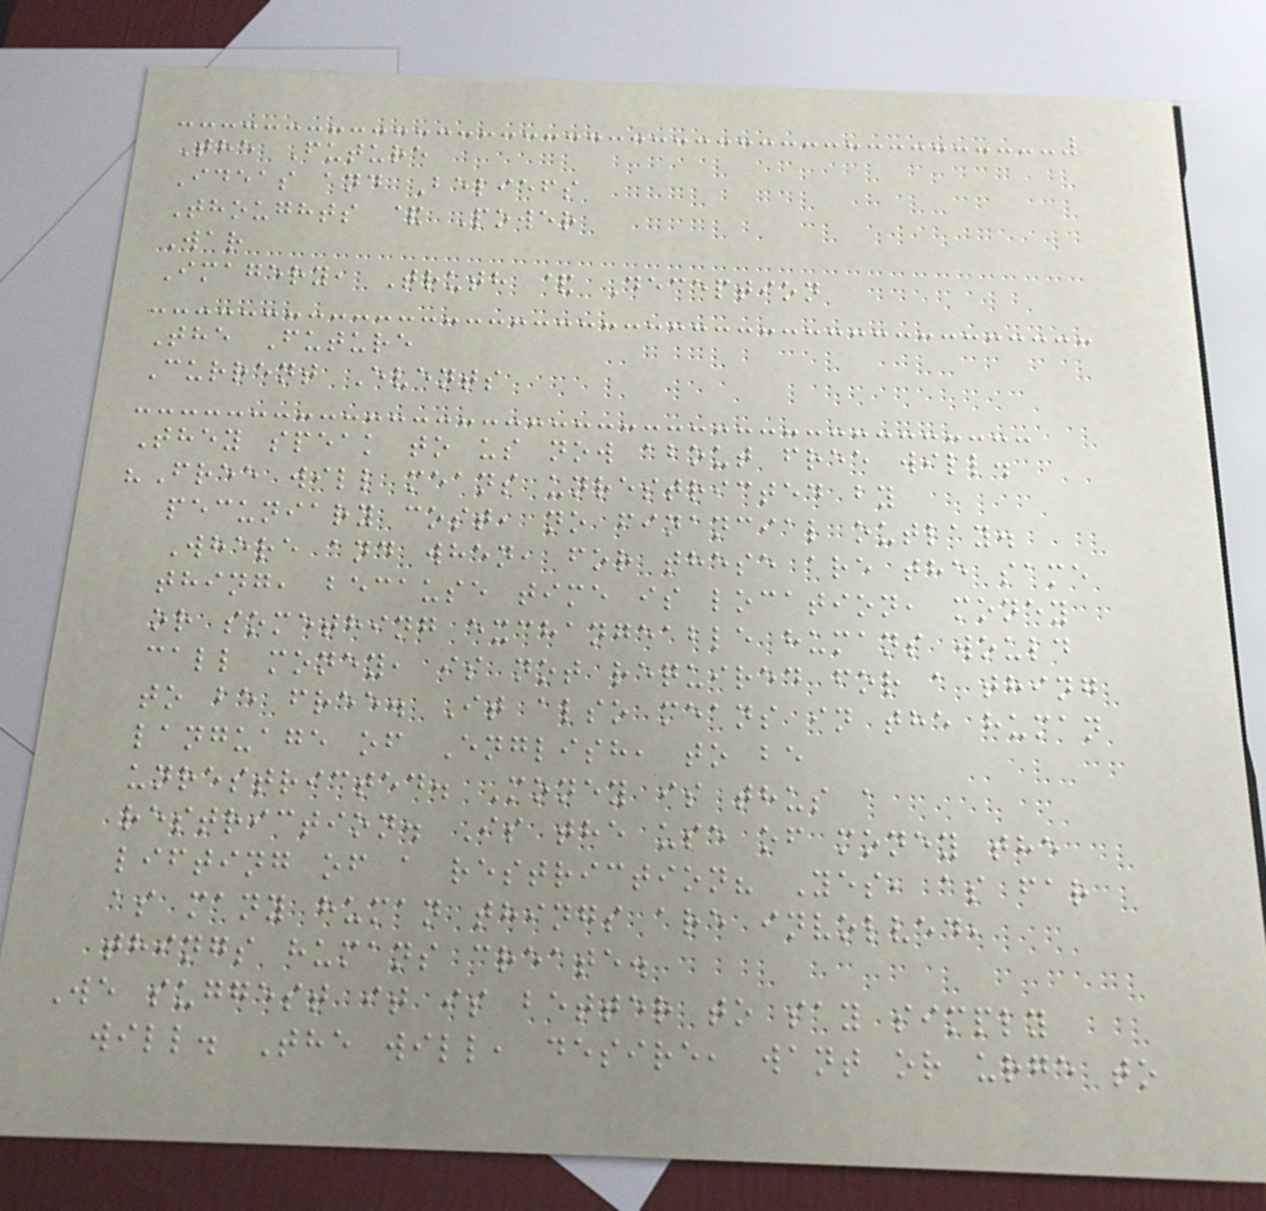The Future
Ideas and Beliefs
Thoughts & Power
War
Imagery, Truth & Deception
The Future
Current Events
They speak to us now about free will.
"Free will means unrestricted by
pecuniary cost, no financial outlay.
Where and when, for these are the same
thing, because time is location, money
or something exchangeable humans would
call money, is not required for a thing
to be free. It also means in the human
language of English, to be
unrestricted. Money is thus a
restriction. Is the use of money the
lifting of a restriction? Yes, as far
as many human things are involved,
things humans create.
We suggest it is better to say simply
will. The will, desire, want or urge to
